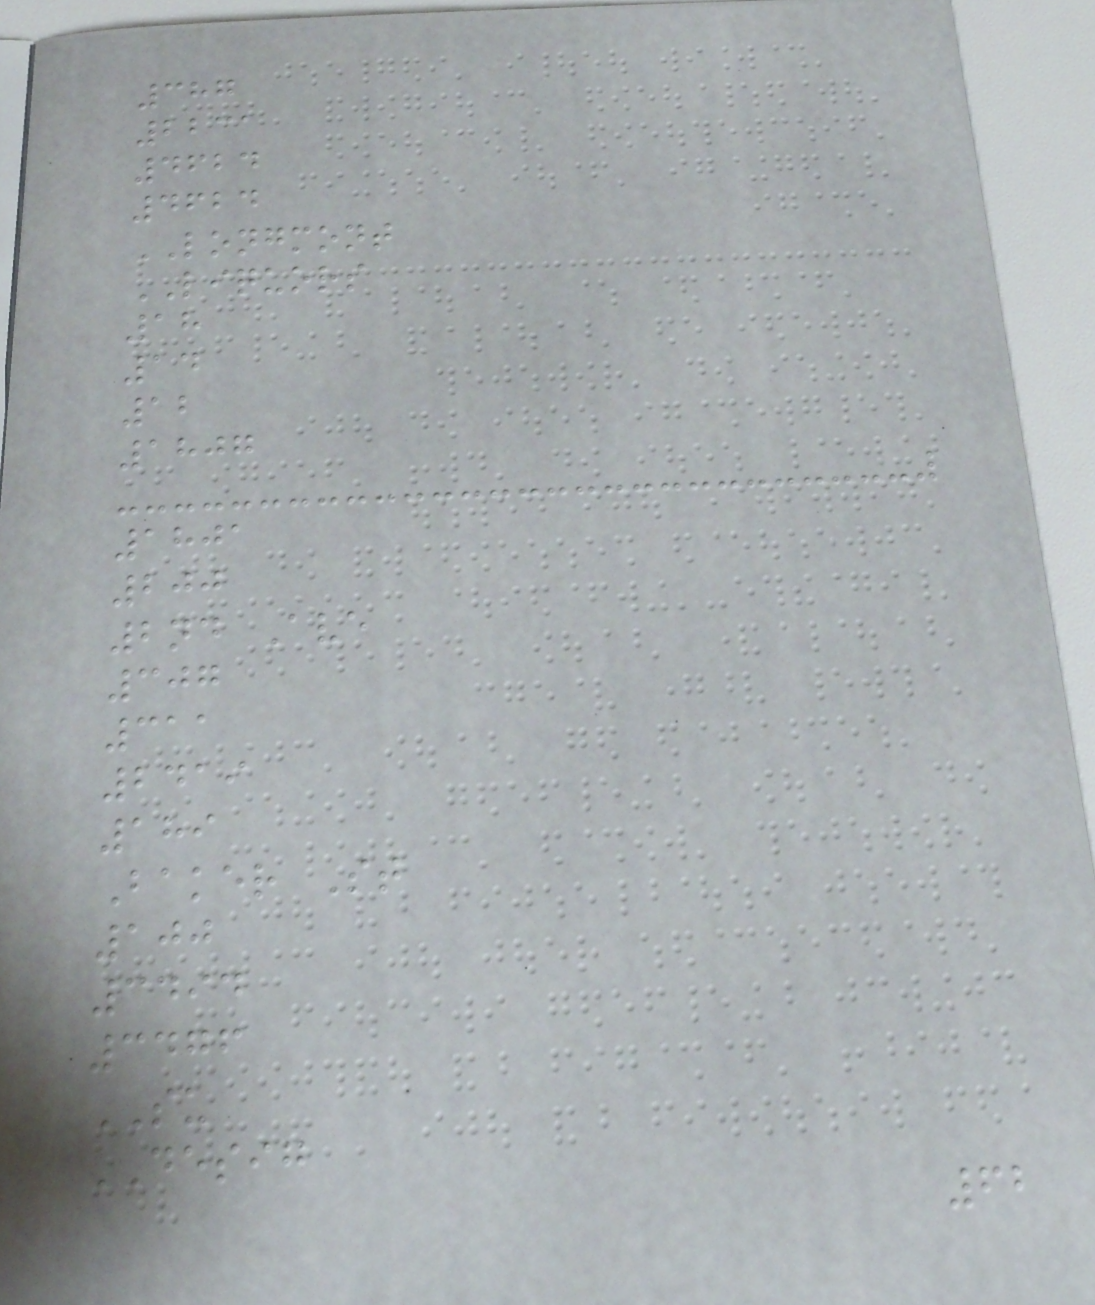387
2231
4624
4624
LONGMONT
LIQUORS
18
14
12
1807
1801
200
2nd Ave
307
311
2419
189
Baker St
100
3494
3476
SU
DESIG
62
